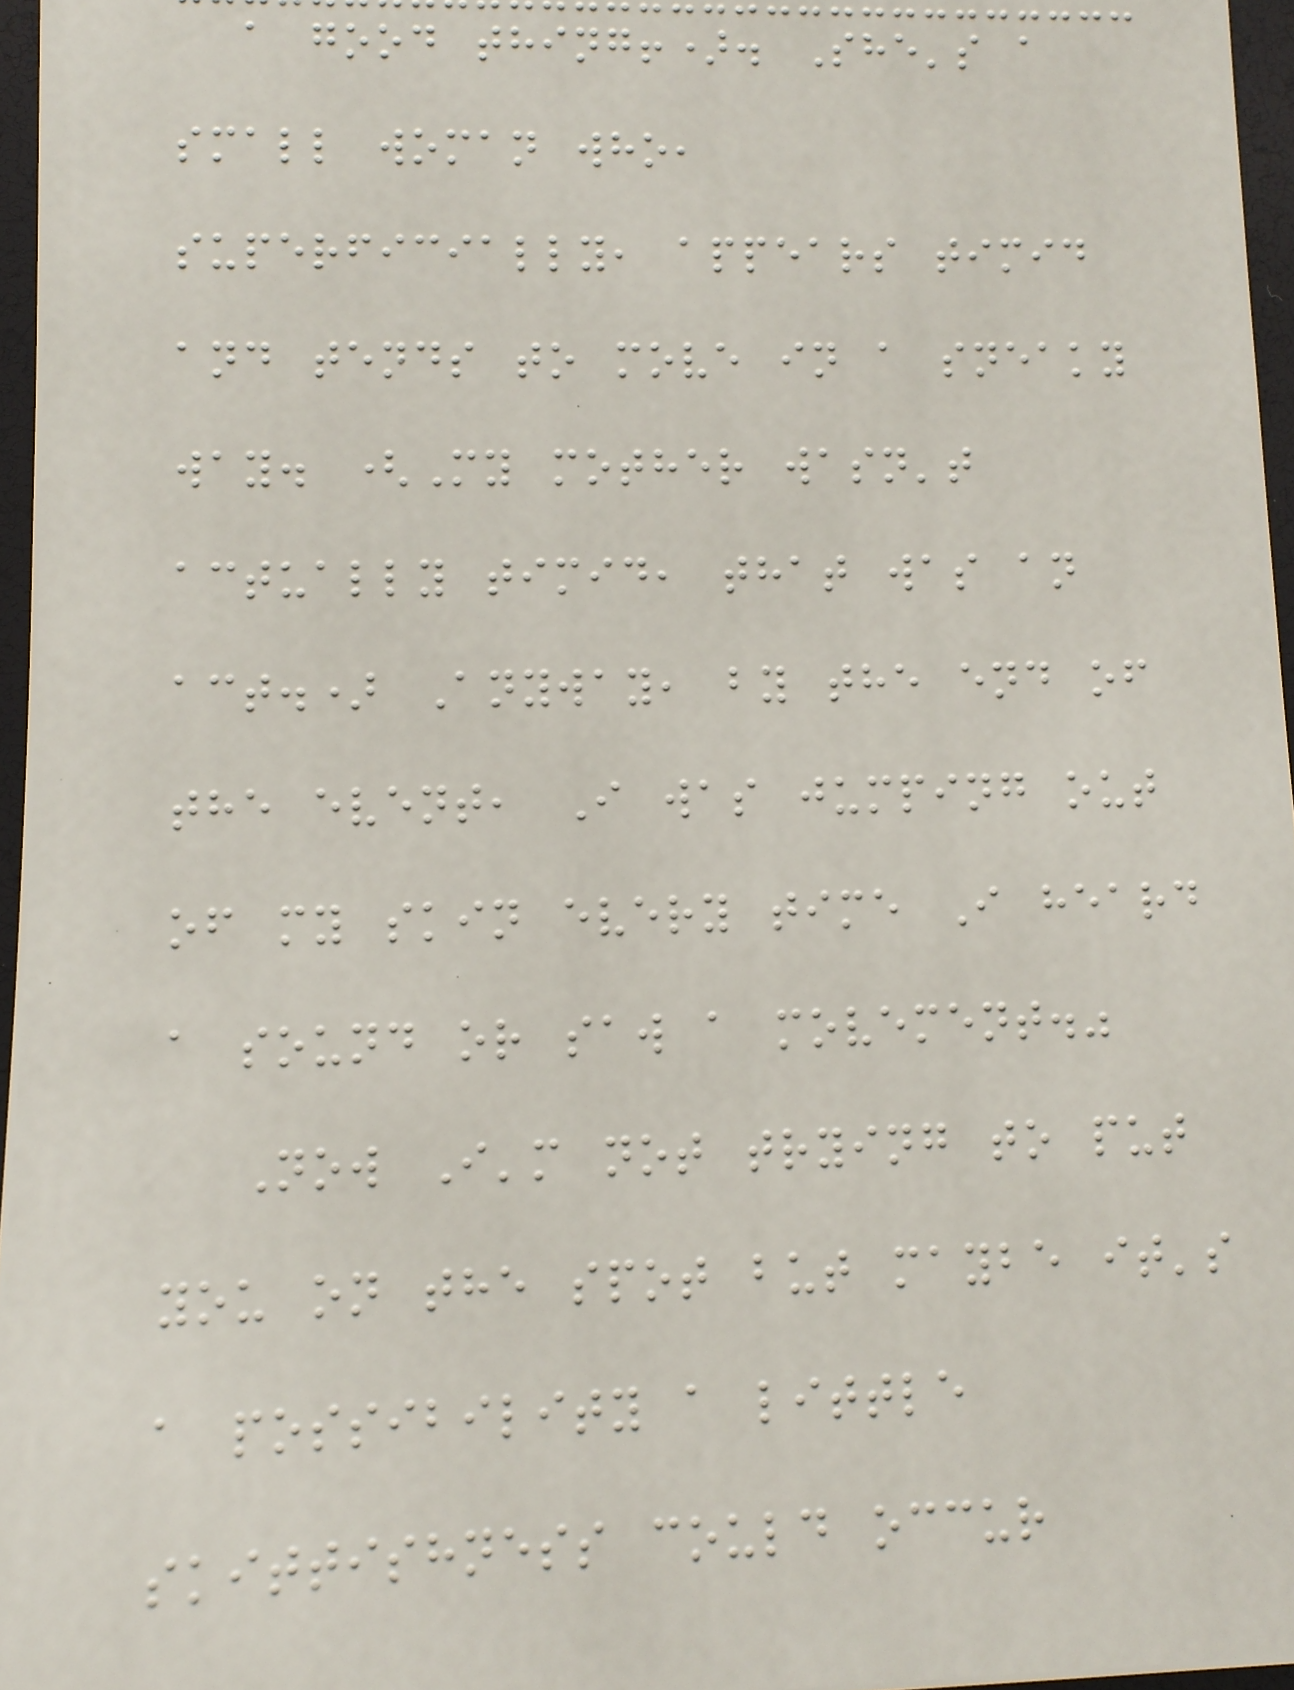a good thing!). She's a
small woman who,
superficially, appears timid
and tends to move in a sneaky
way. (My mother wasn't
actually timid, that was an
act.) Anyway, by the end of
the event, I was jumping out
of my skin every time I heard
a sound or saw a movement."
Now I'm not trying to put
you on the spot but maybe it's
a possibility a little
skittishness could occur
